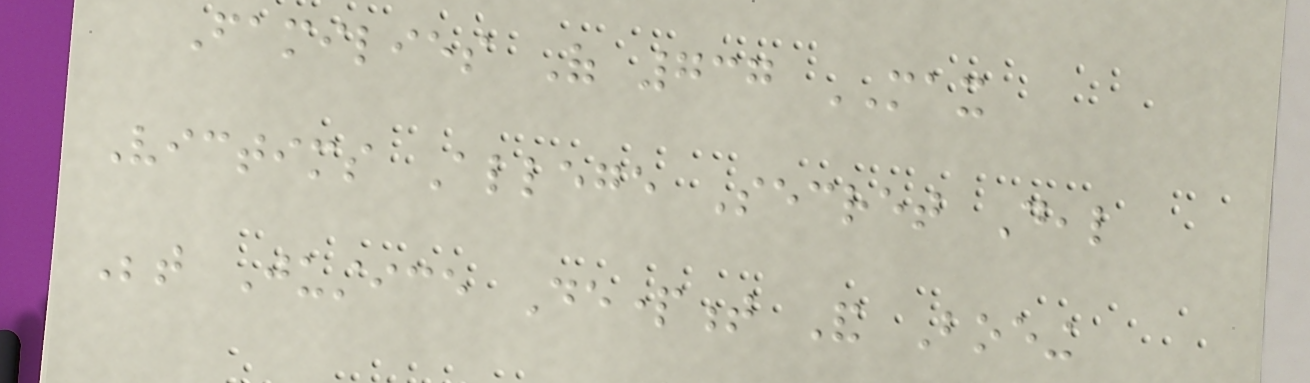Families Of 737 MAX
Victims Allege Secret Deal
Between Justice Department And Boeing
